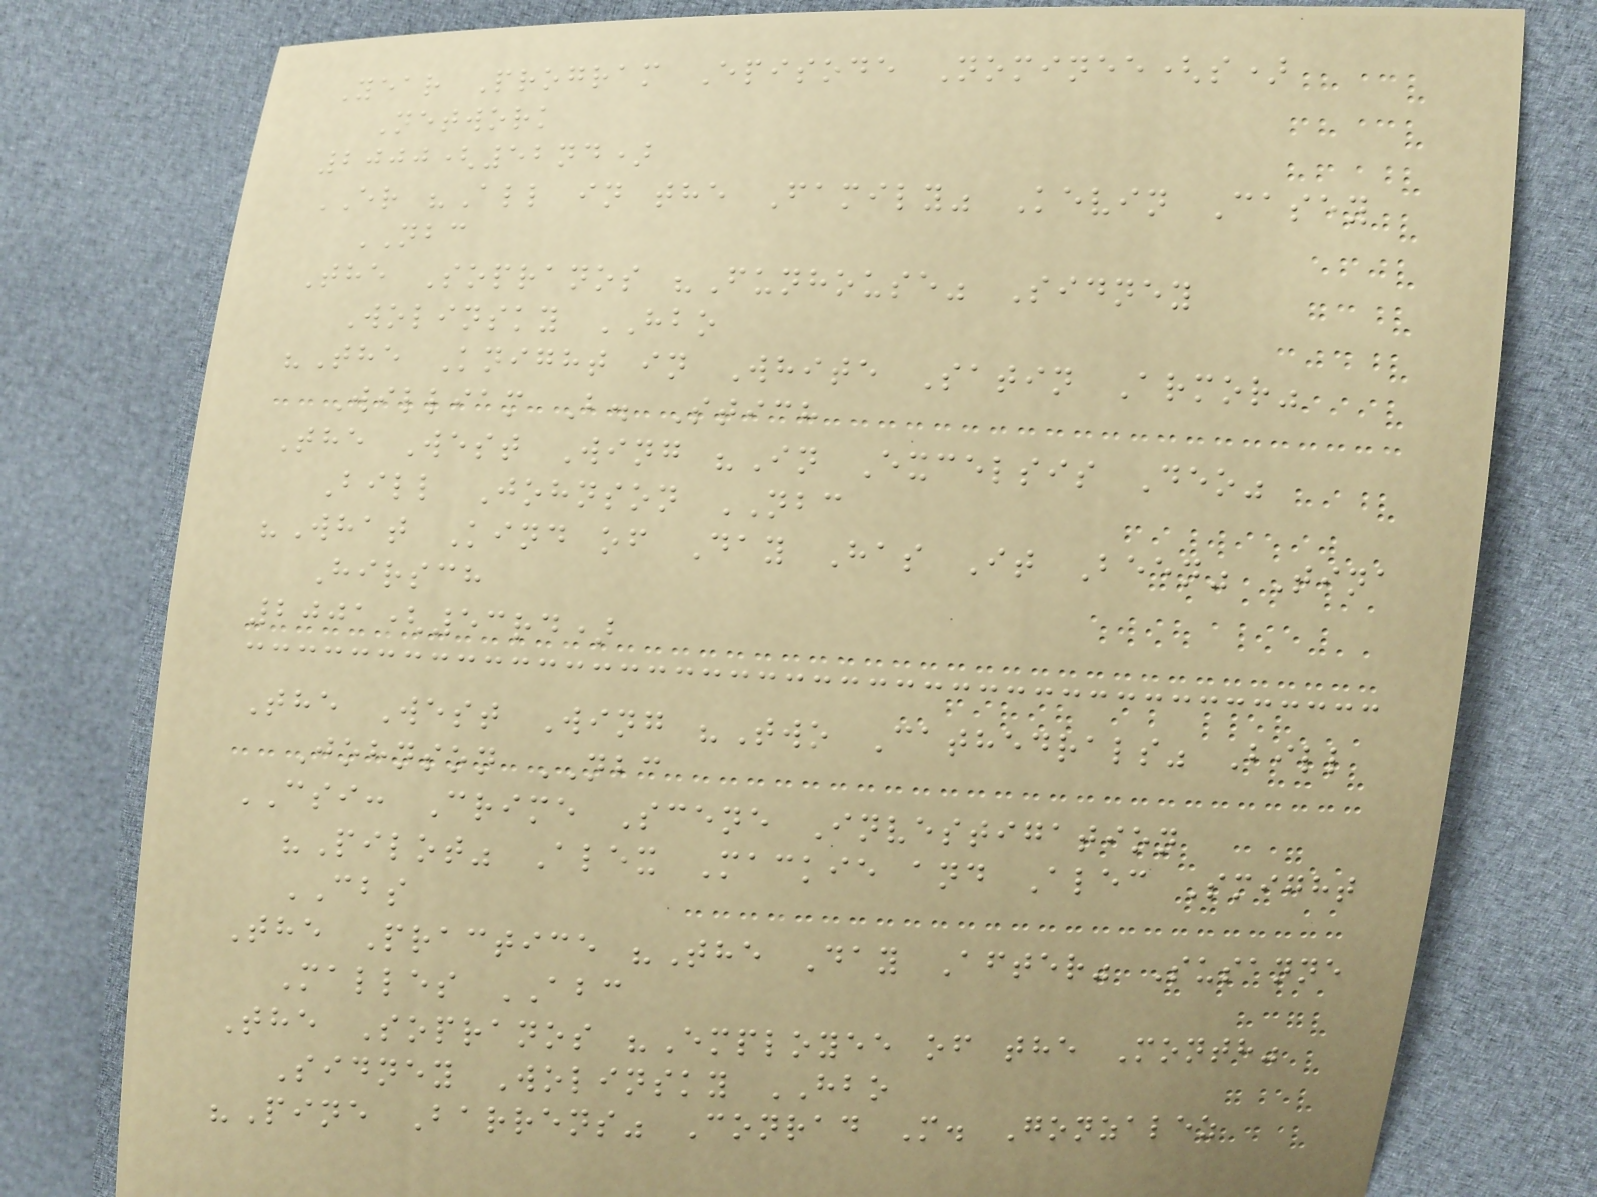Year Program Episode Nominee(s)
Network
2000(52nd)
ER "All in the Family" Kevin Casey
NBC
The Sopranos "Funhouse" Sidney
Wolinsky HBO
"The Knight in White Satin Armor"
William B. Stich
The West Wing "In Excelsis Deo"
Bill Johnson NBC
"What Kind of Day Has It Been" Tina
Hirsch
2001(53rd)
The West Wing "Two Cathedrals" Bill
Johnson NBC
CSI: Crime Scene Investigation
"Pilot" Alex Mackie and Alec Smight
CBS
The Practice "The Day After" Susanne
Malles ABC
The Sopranos "Employee of the Month"
Sidney Wolinsky HBO
"Pine Barrens" Conrad M. Gonzalez
